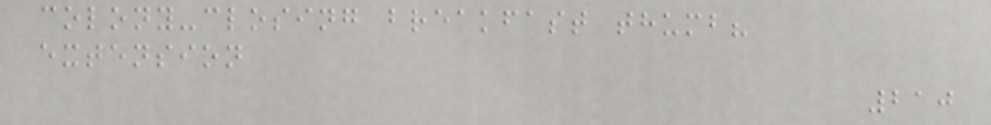colony-closing breakfast thumb?
extension
210
